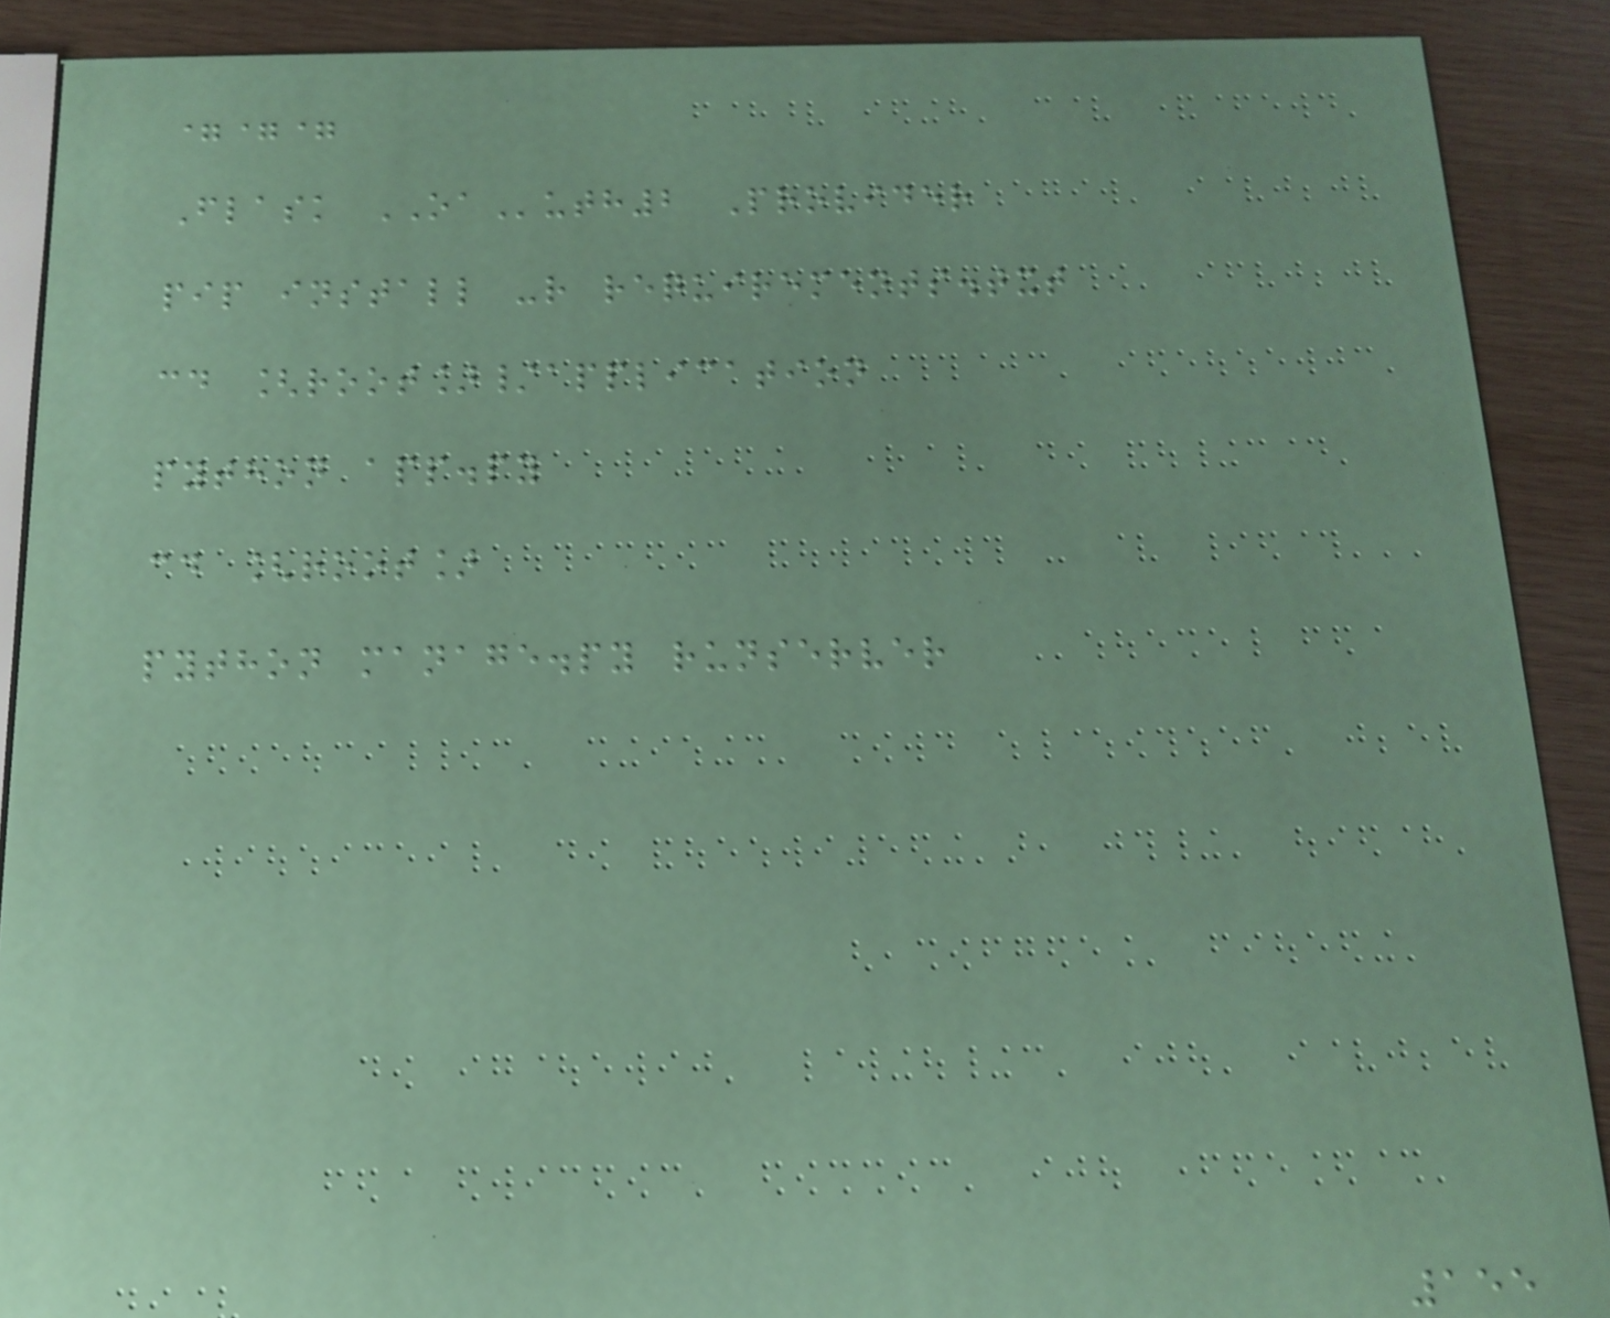===
Flask OAuth2 Provider
pip install -r requirements.txt
cd [root]/application
python app.py
cd [root]
python manage.py runserver
155
